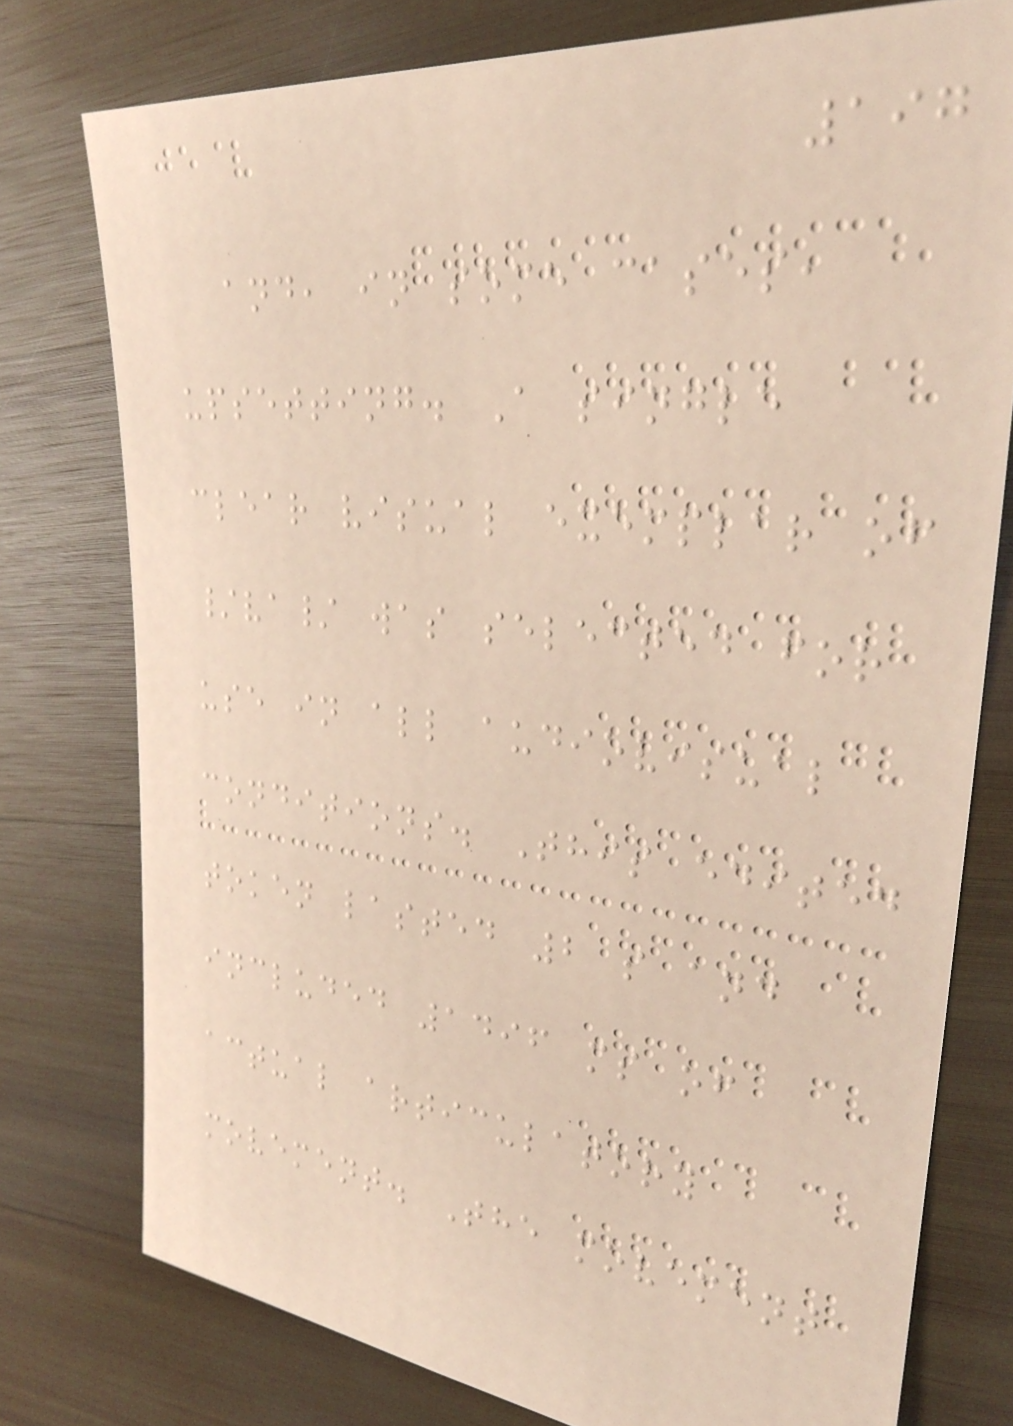197
and, in some cases,
upsetting. A single
clear visual exemplar of
/va/ was selected for
use in all audiovisual
conditions. This edited
token lasted 2 s and
included 1496 ms of
actual articulatory
movement. The movement
